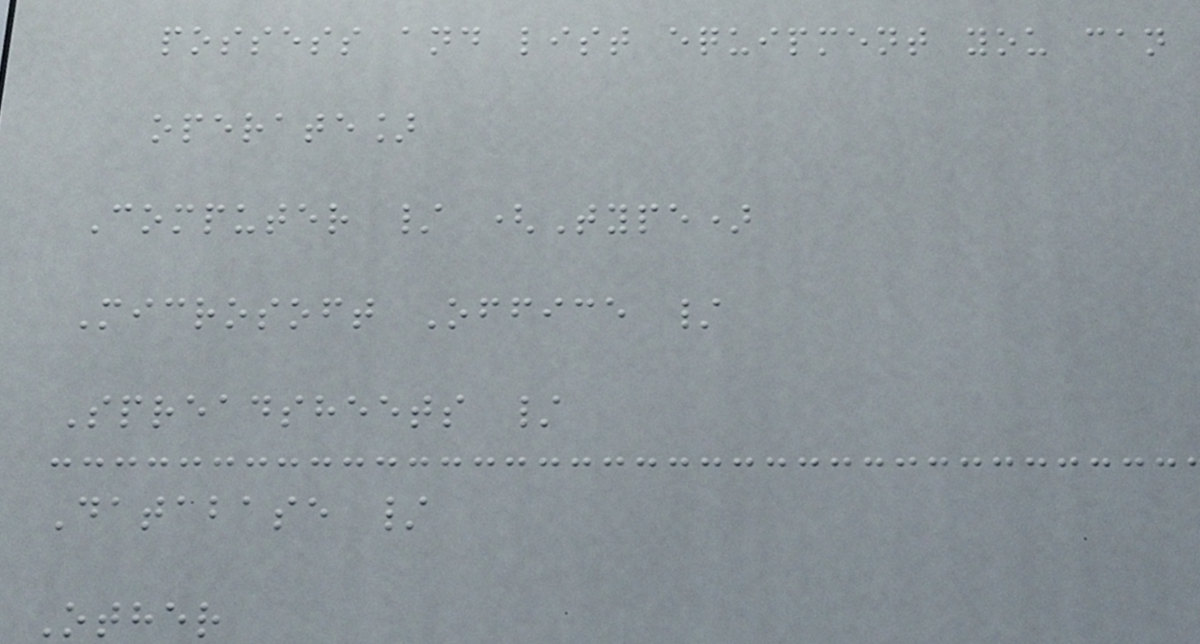possess and list equipment you can
operate]
Computer / (Type)
Microsoft Office /
Spreadsheets /
Database /
Other
